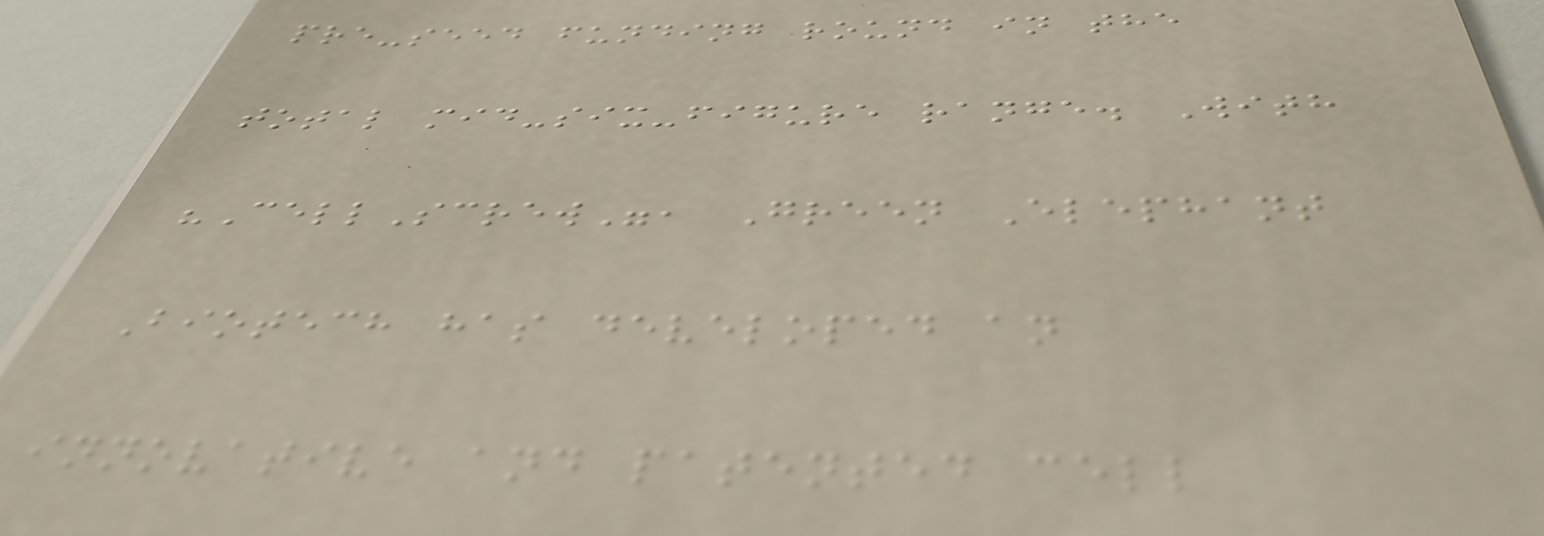pre-seed funding round in the
total mid-six-figure range. With
"CellScrew", Green Elephant
Biotech has developed an
innovative and patented cell
